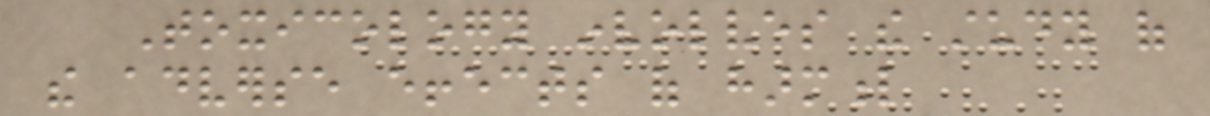Toxicology involves the study of
the adverse effects of harmful
